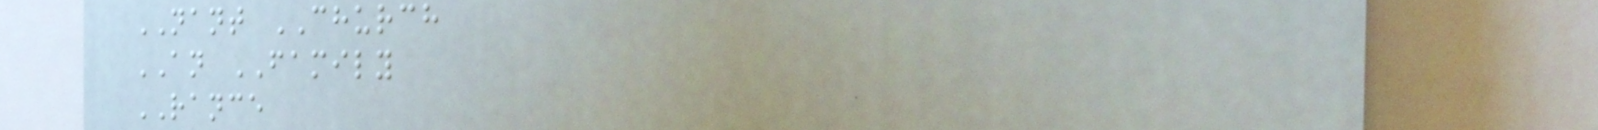NANT CHURCH
AN FAMILY
RANCE
